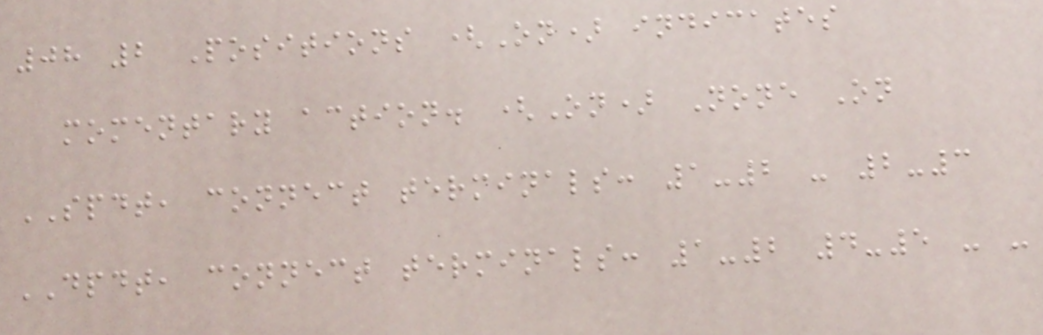08 2 Positions (On) indicates
momentary action. (On) None On
SPDT, connect terminals: 1-2 - 2-3
DPDT, connect terminals: 1-2 4-5 - -
